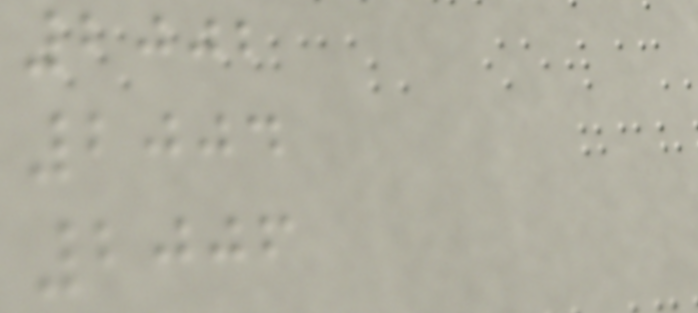2002
2004
2006
